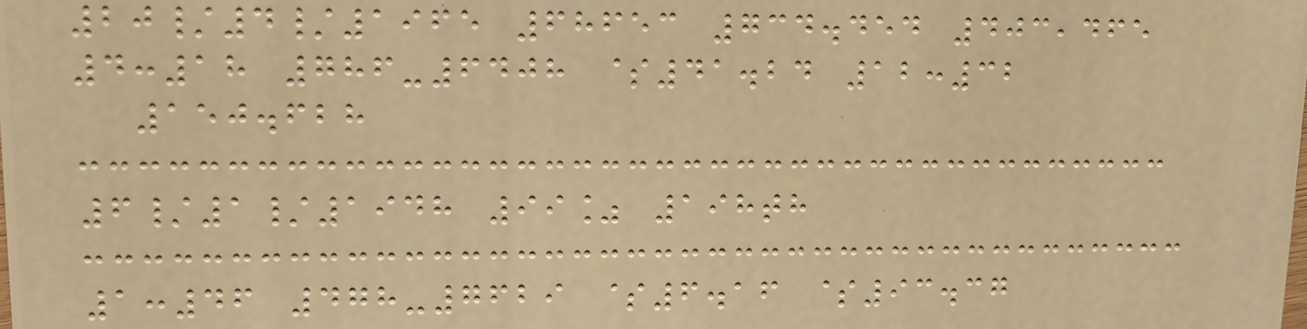20/4/1965 68653 734.454 403,465
4:18 786-6408 $41.24 12:32
150.628
6/1/1948 99% 198th
1:46 478-7629 $6.16 $93.37
